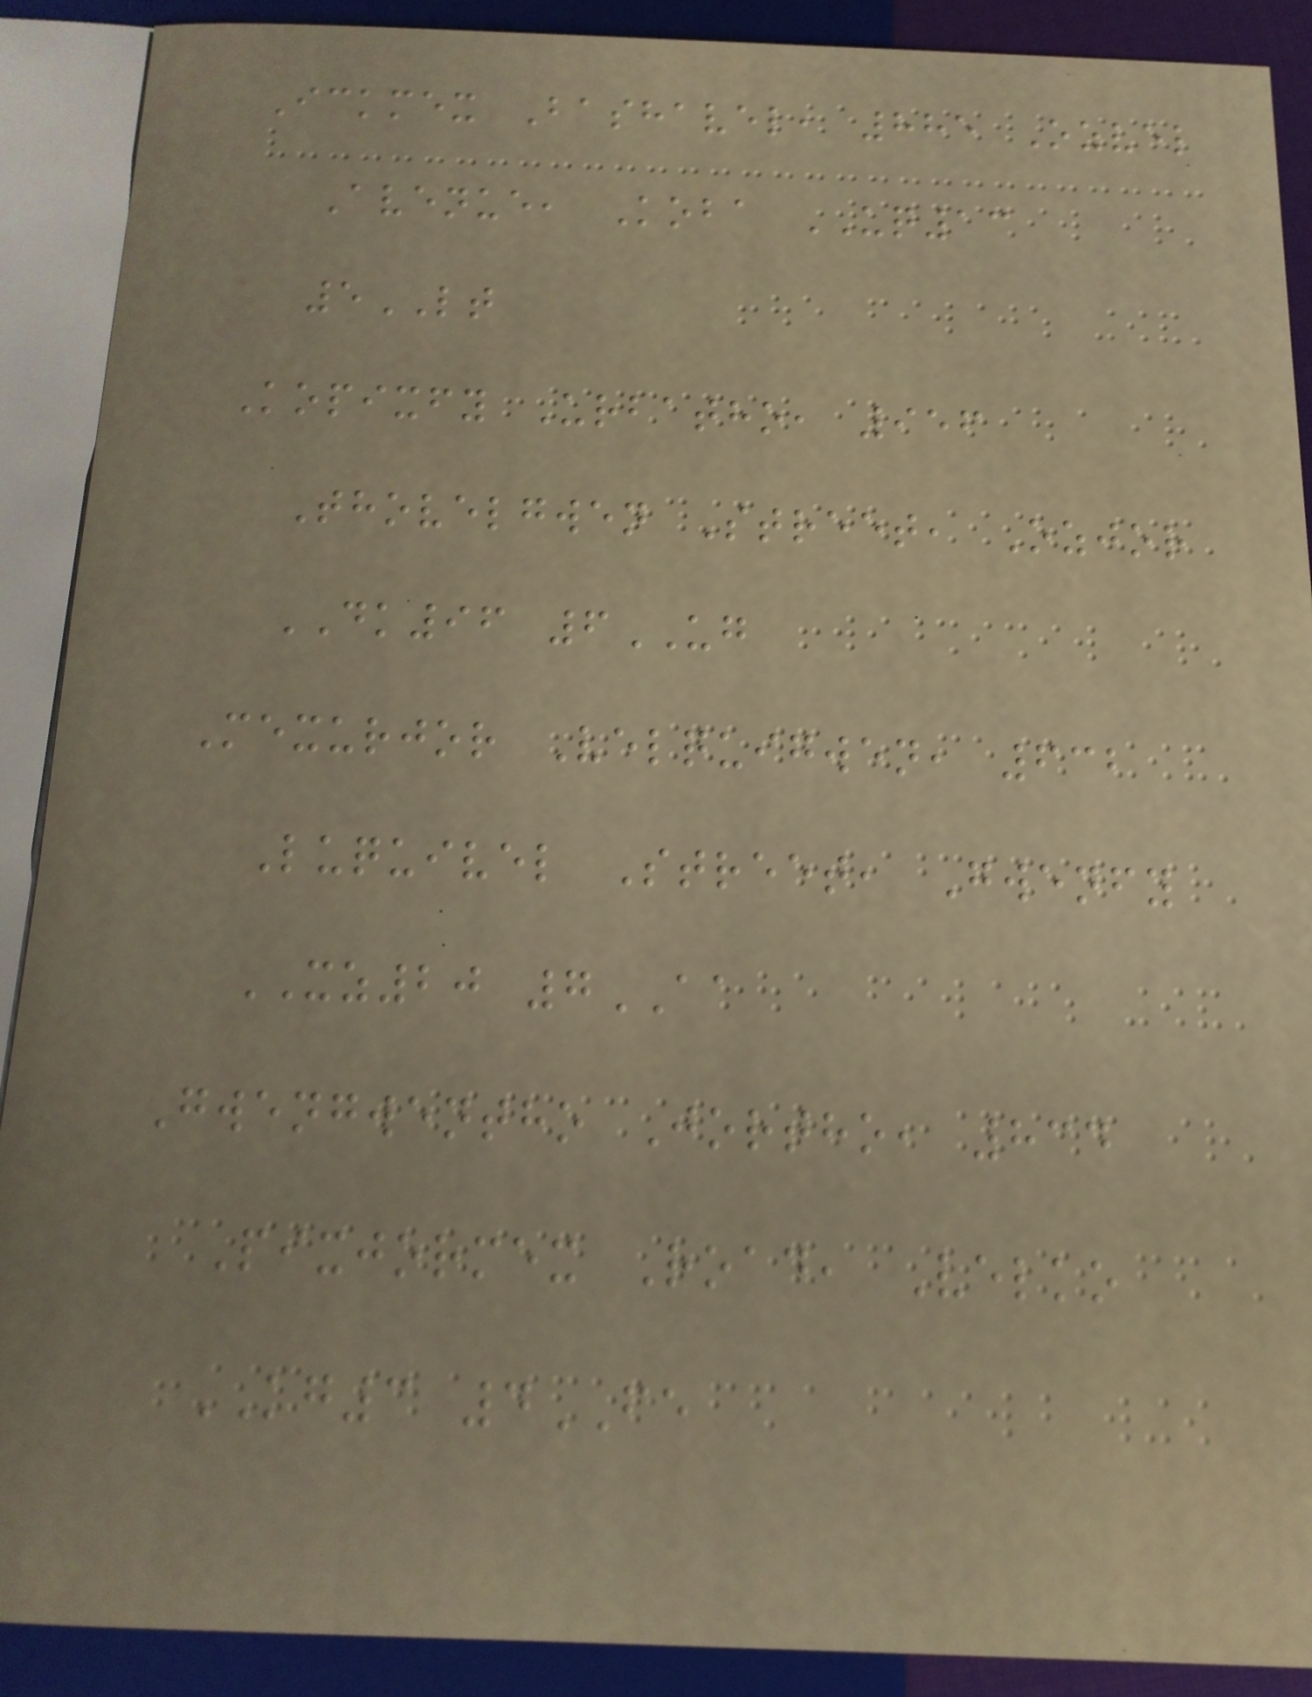Ickmex Bashavel, 885 Ozvel
Avenue, Koba UQ13
5LT
Kopixfy Urbatho, 956
Thovelgwen Street, Ozjor
DK96 6UG
Mexurjor Velquigwen, 632
Luquivel Street, Gwenfy
XZ20 7AA
Gwengwentho Jortho, 834
Pixjormex Road, Velko
KG3 4FE
